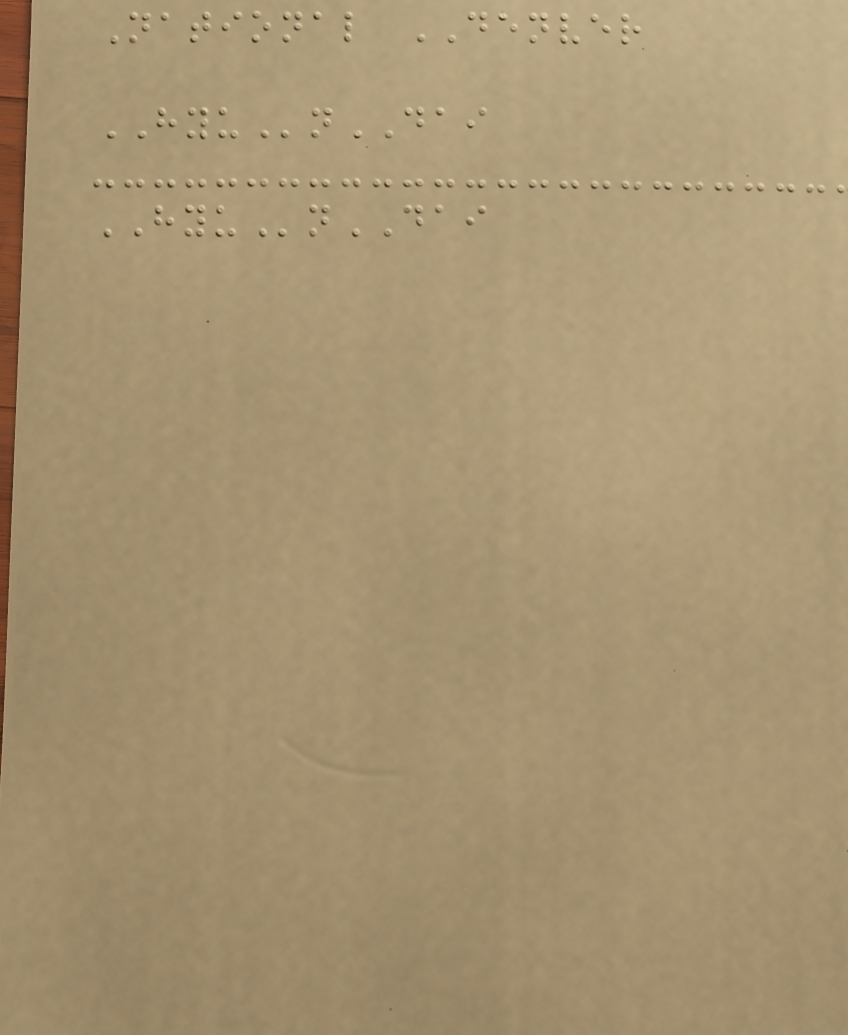National DENVER
HYUnDAI
HYUnDAI
